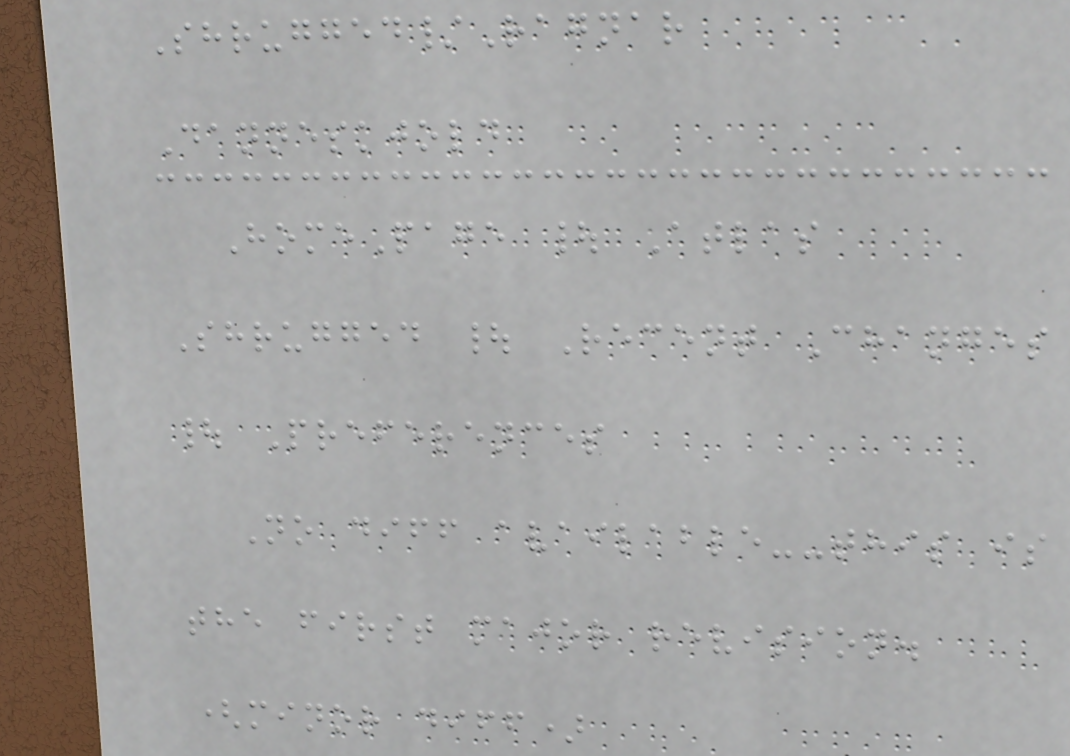Shrugged/Ragnar
Danneskjold
HomePage | Atlas
Shrugged | Recent Changes
| Preferences
No diff available--this is
the first major revision.
(minor diff)
